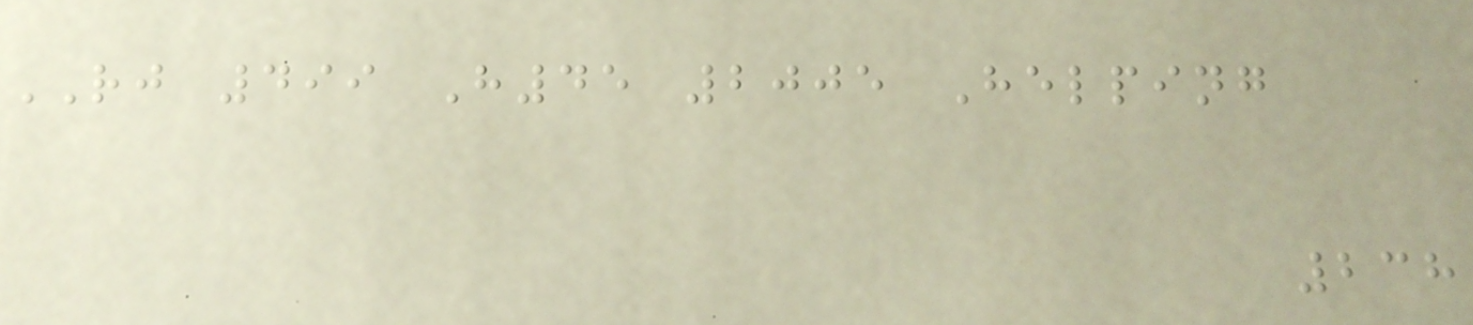RJ 499 H45 2005 Helping
238
